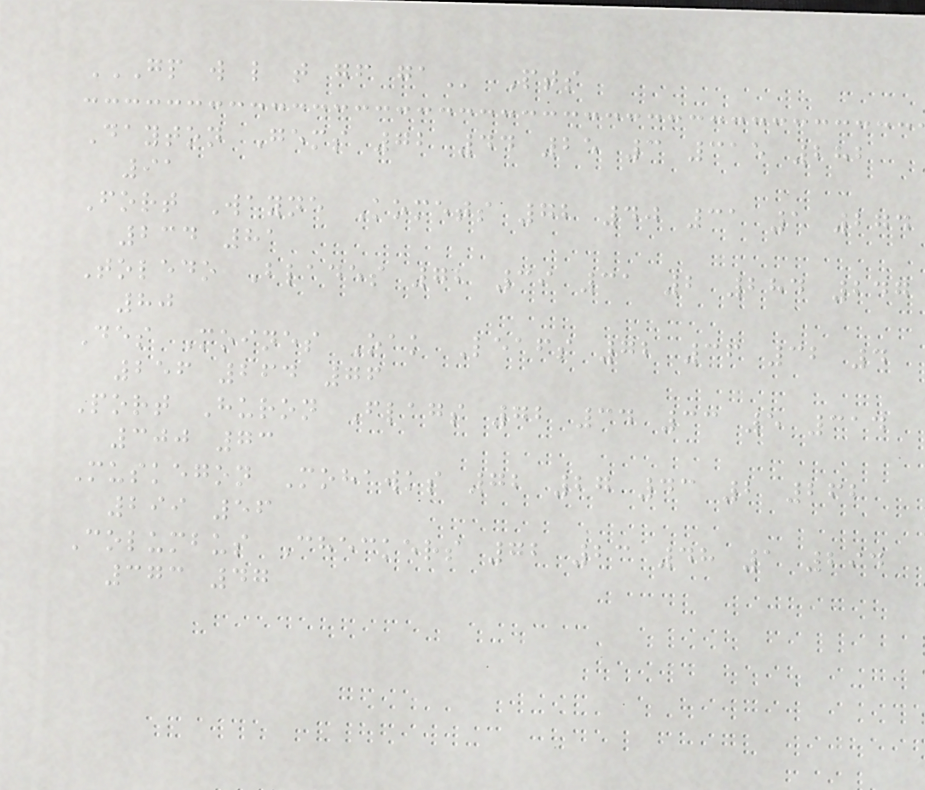GP W L T GF GA Pts
Dayton Gems 72 44 25 3 315 282
91
Fort Wayne Komets 72 40 31 1 274
234 81
Toledo Blades 72 39 31 2 284 247
80
Des Moines Oak Leafs 72 36 32 4
256 264 76
Port Huron Flags 72 34 33 5 314
300 73
Muskegon Mohawks 72 27 43 2 262
299 56
Columbus Checkers 72 23 48 1 294
373 47
